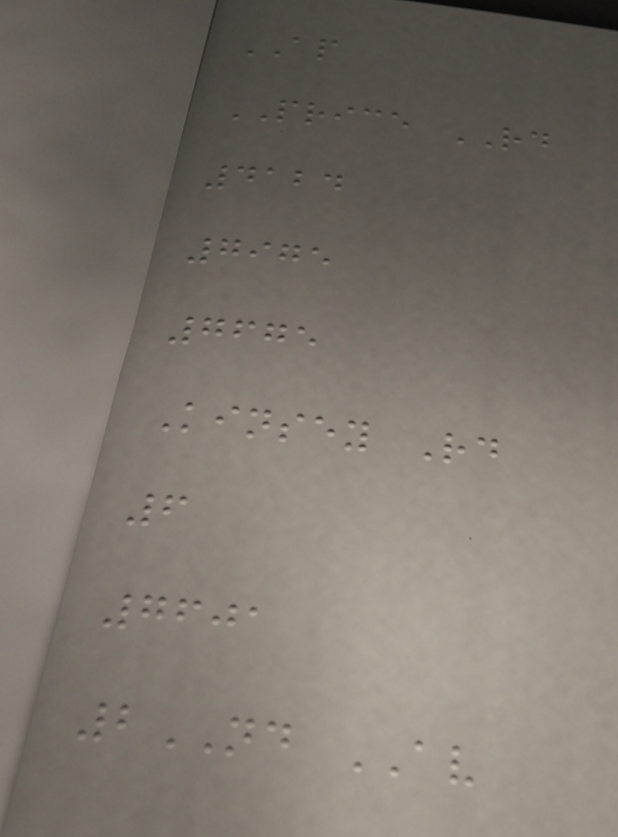AP
PRICE RD
4124
7975
7675
Kinsey Rd
6
7601
2ND AV
